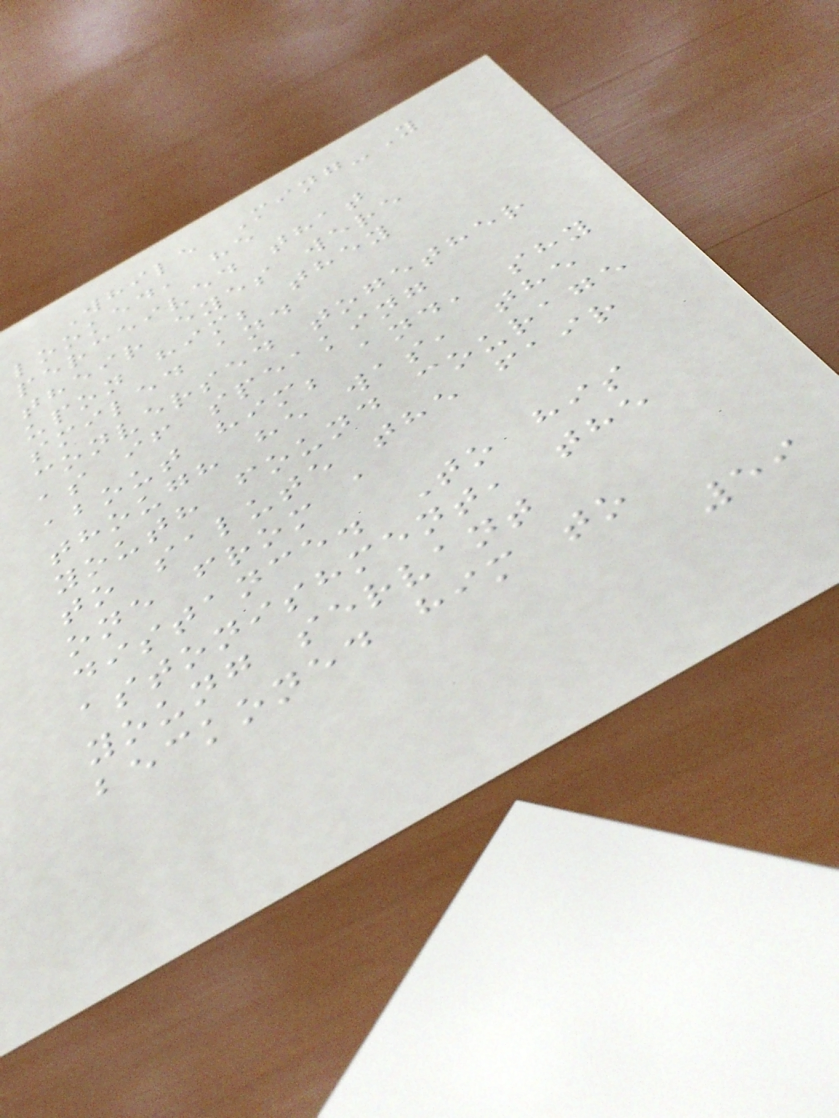While Ming-Y
looked, he
perceived that
their eyes were
upon him; they
smiled and
conversed together
as if speaking
about him; and, shy
though he was, the
youth found courage
to salute the fair
one from a
distance. To his
astonishment, the
young servant
beckoned him to
59
